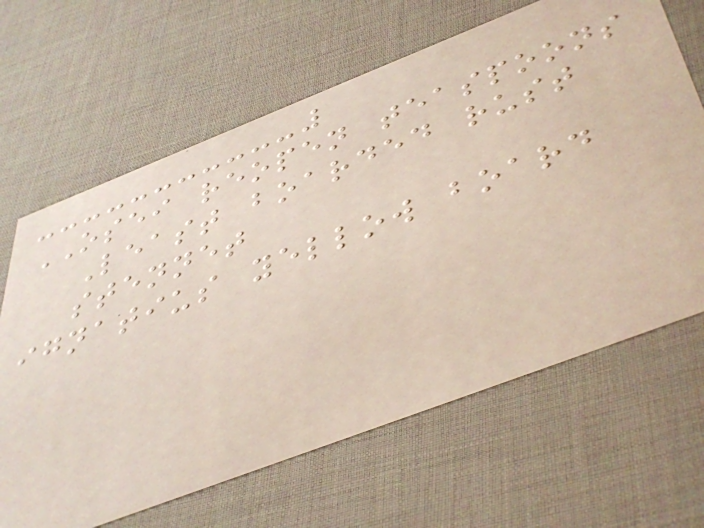OSEI reopen teaspoons
Least boarded rust
stennet
ignatius yellow board
